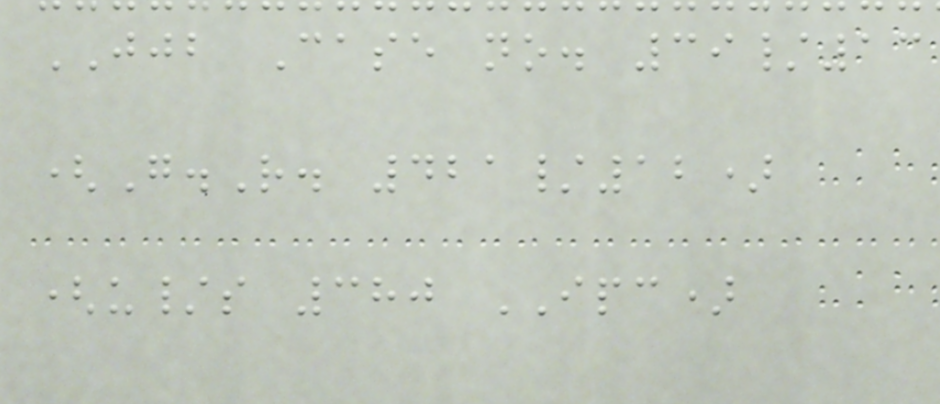JJB Case no. 39/13
(G.R. 421/12)
(u/s 380 IPC)
